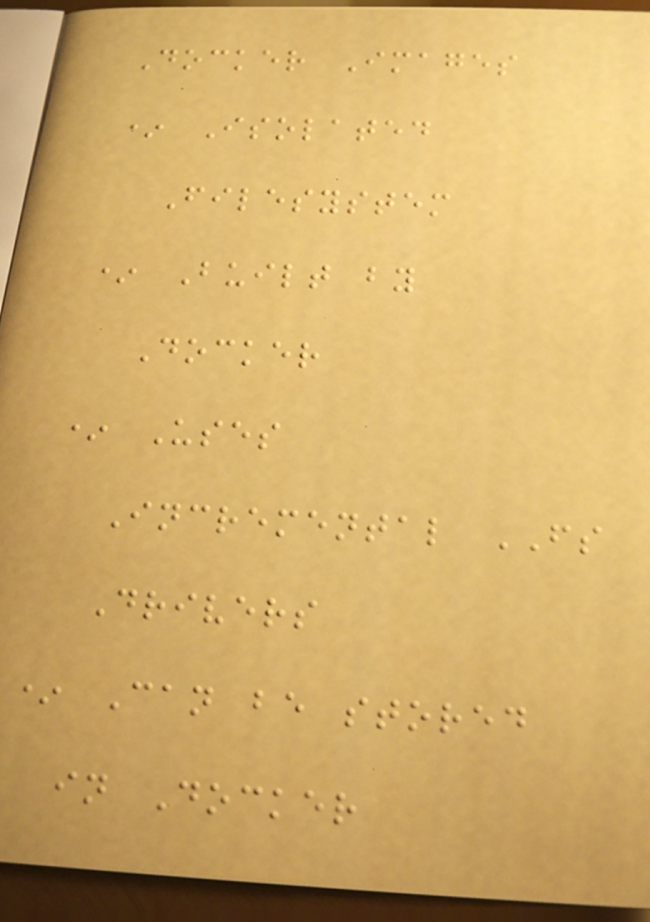Docker Images
* Isolated
Filesystem
* Built by
Docker
* Uses
Incremental FS
Drivers
* Can be stored
in Docker
